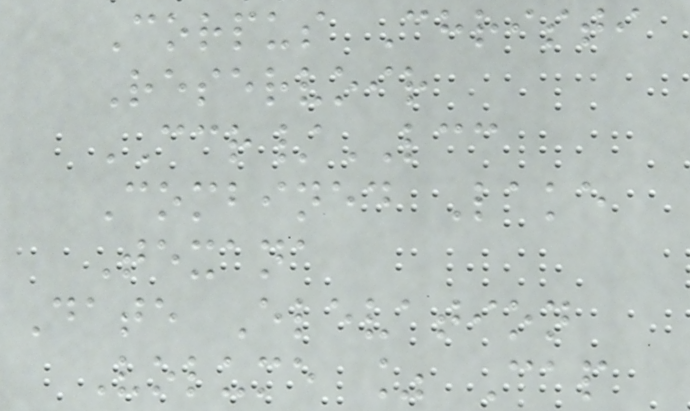Corpus Christi
Reservoir
CCR/LCC
Combined Lake
Texana
Date Elevation
Volume % Cap
